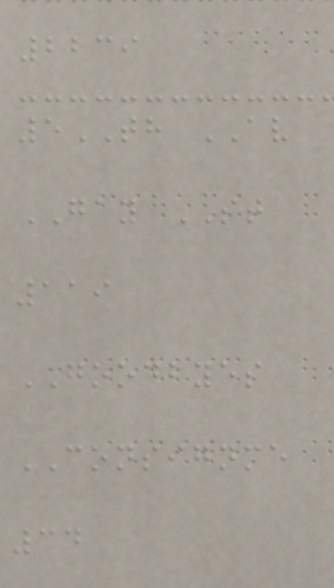2239
5TH AV
GAY ST
119
GOODBYES
CONSIGNME
34
